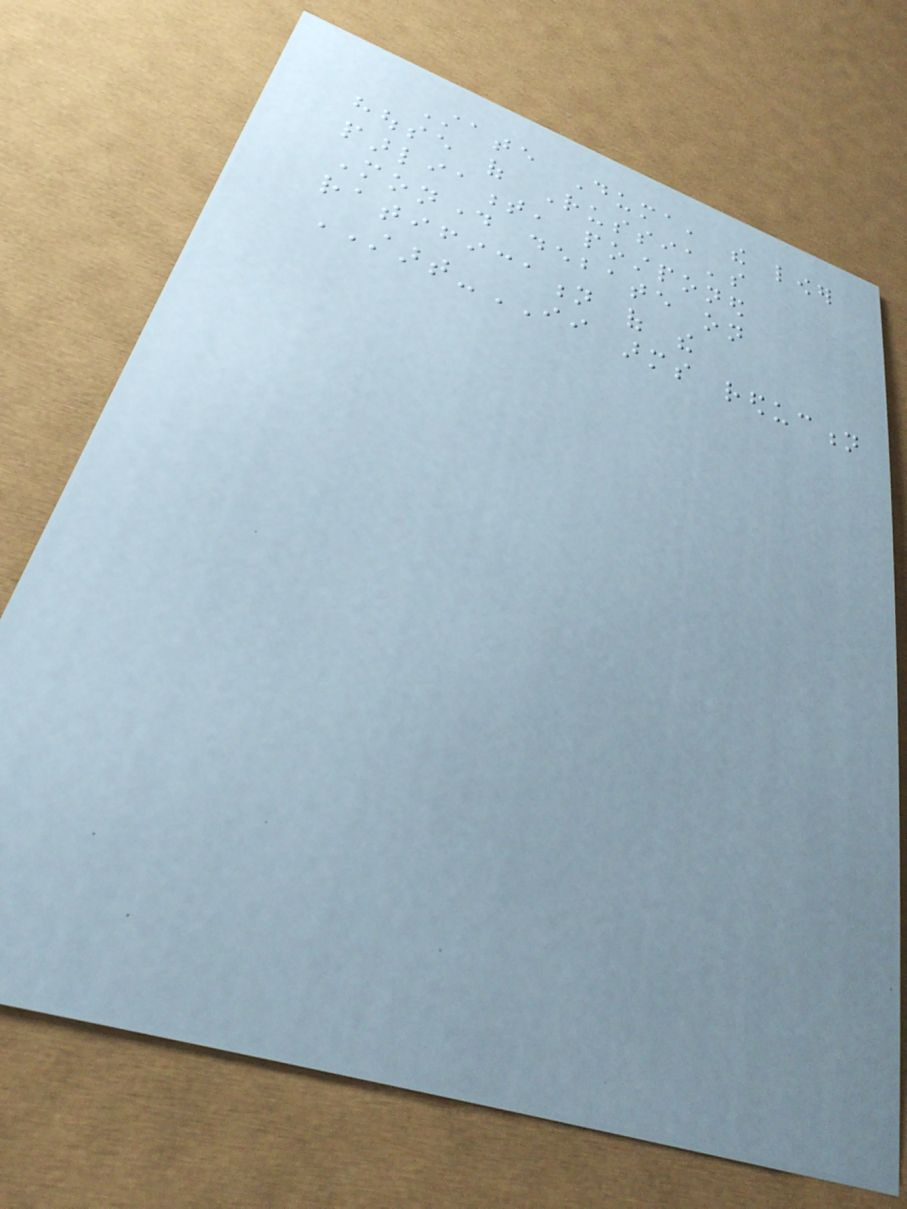State Duma, the lower
house of Russia's
parliament, postponed
Monday debate on
ratification of the
START-II arms reduction
